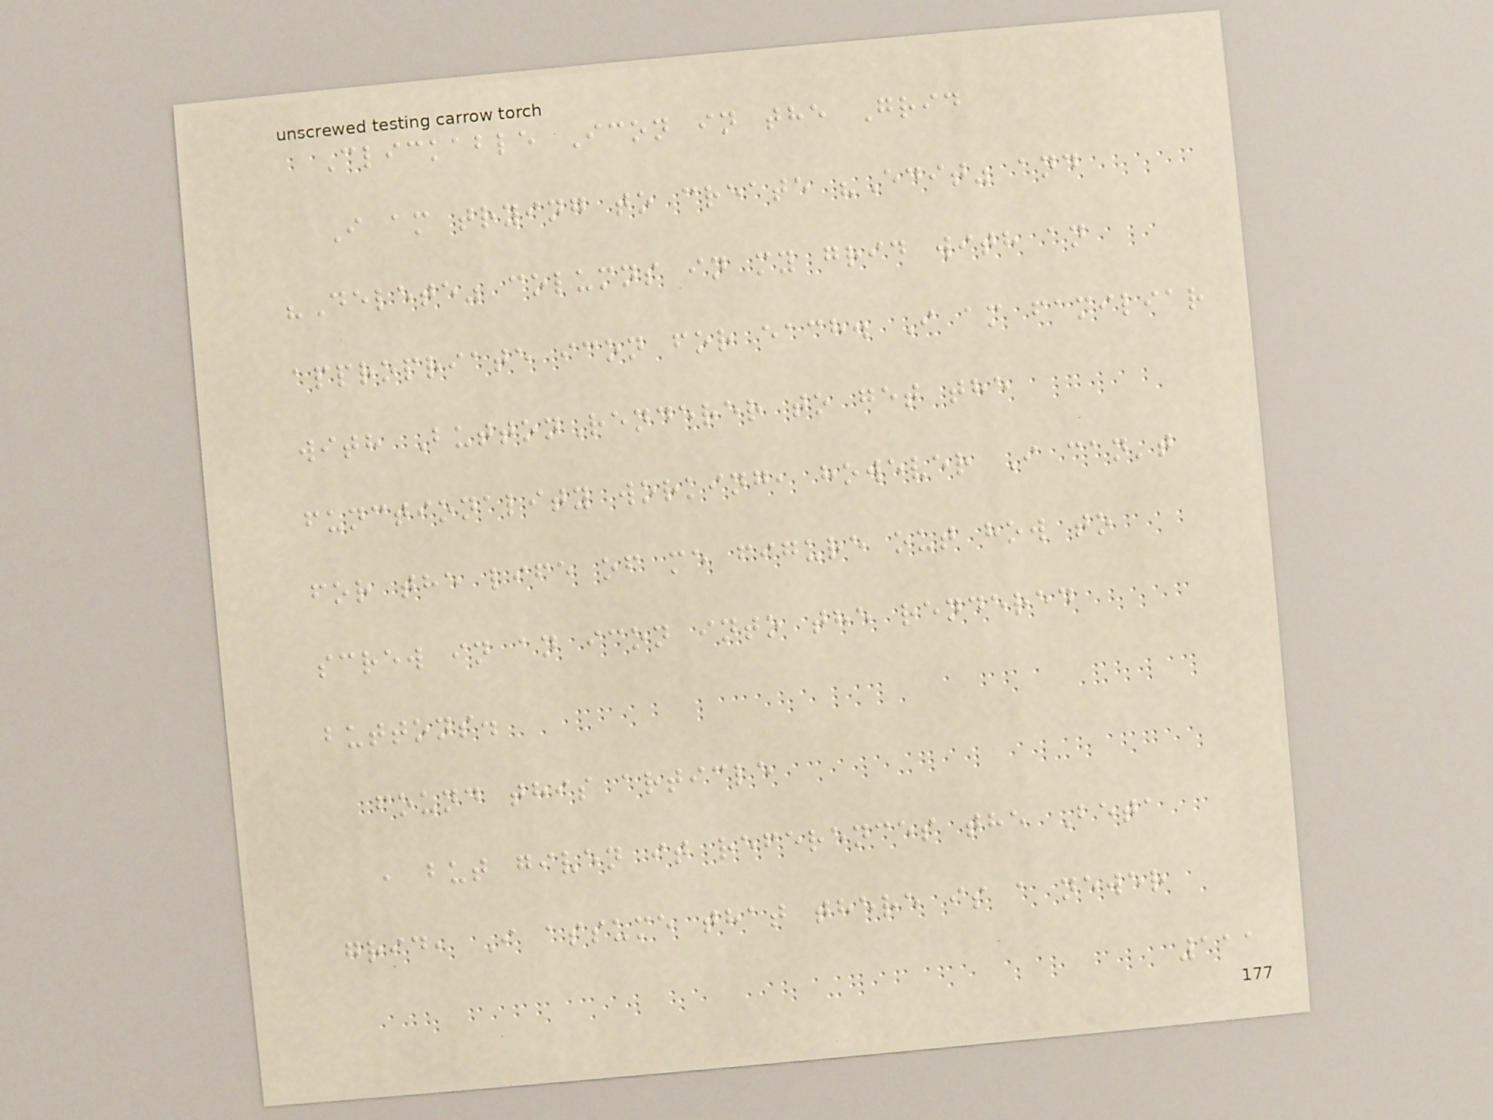Clickable Icon in the Grid
I am trying to create "Edit" and
"Delete" columns in my grid with an
appropriate icon for each. I am familiar
with ButtonRenderer to get the
functionality working, however I can't
for the life of me figure out how to
screw in an icon into the rendered
buttons.
found this article
, but given it references the Beta
grid, I assume that there is a newer
111
